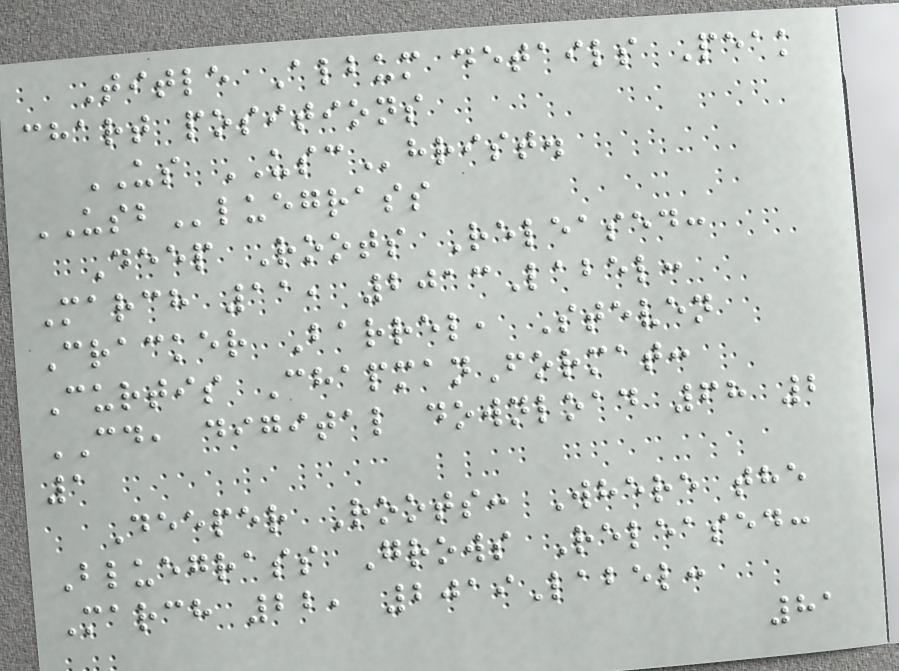Title Album details Peak
chart positions
US USChrist.
USBluegrass
Deep Roots Released:
March 11, 2013Label:
Cracker Barrel, Steven
Curtis ChapmanFormat:
CD, digital download 68 2
1
Deeper Roots: Where the
Bluegrass Grows Released:
March 22, 2019Label:
81
